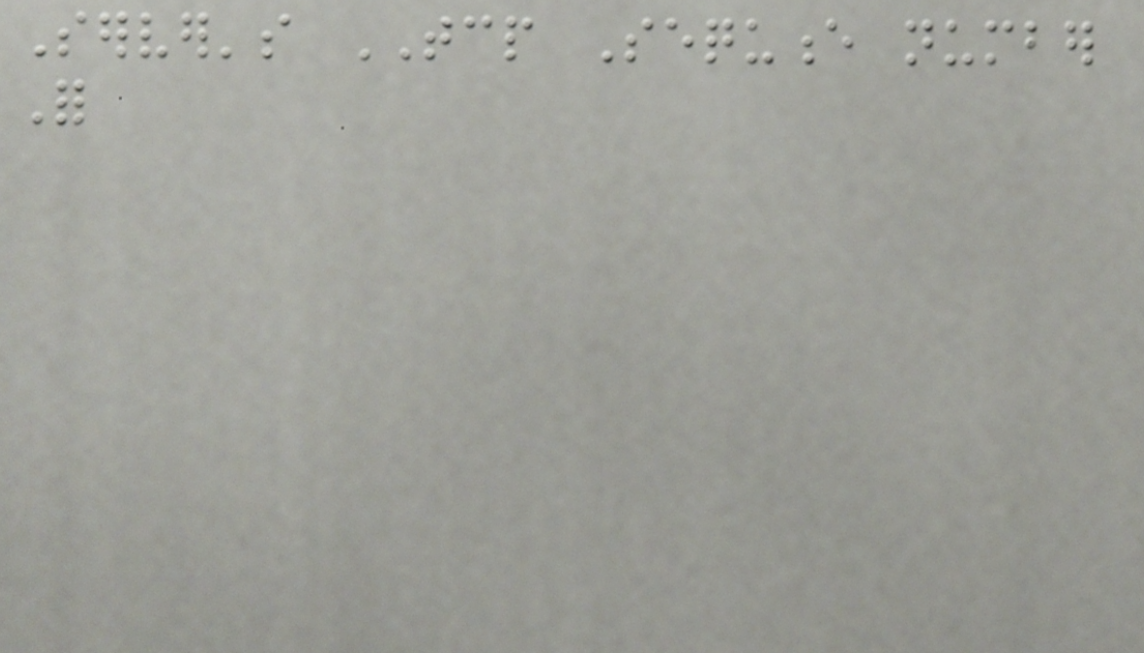Server's TCP Sequence number
For
